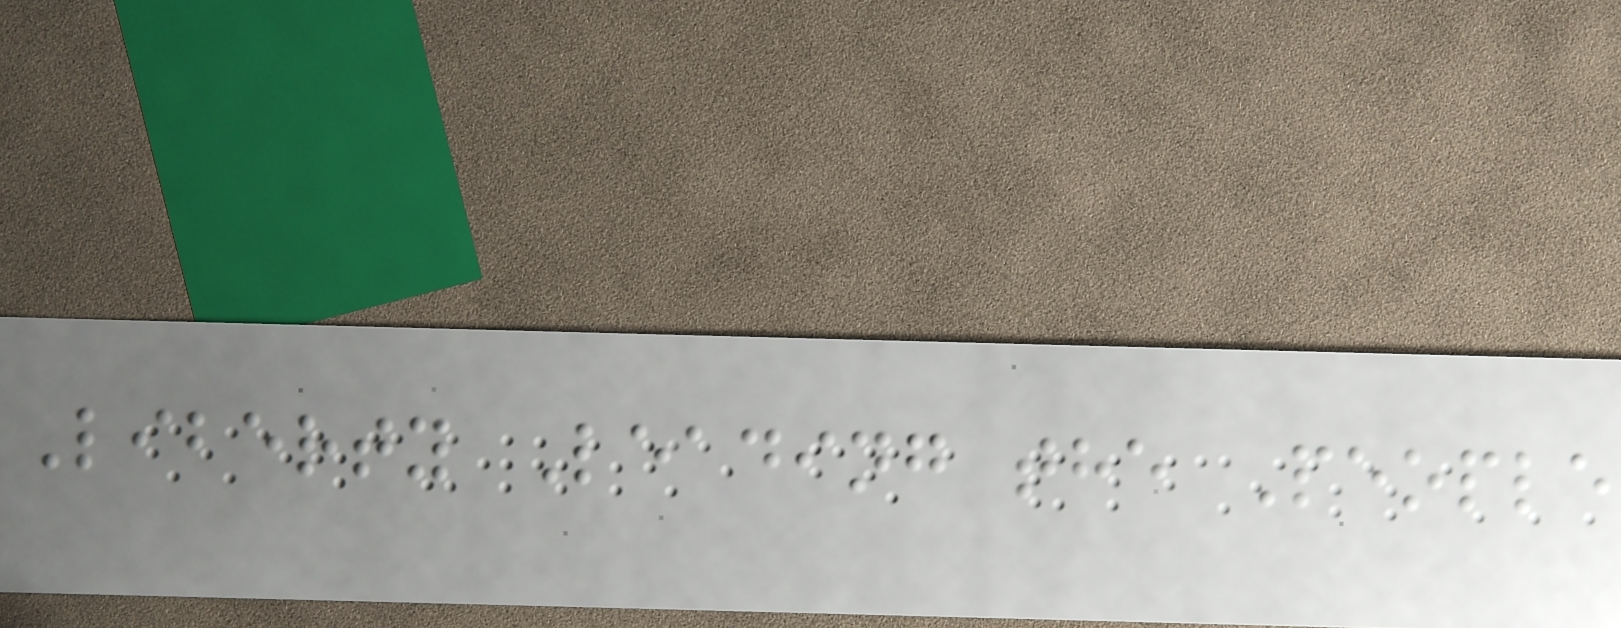Liberty Leading the People
